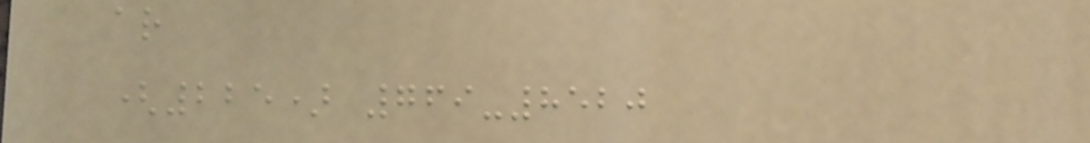ar
(225) 769-8520
